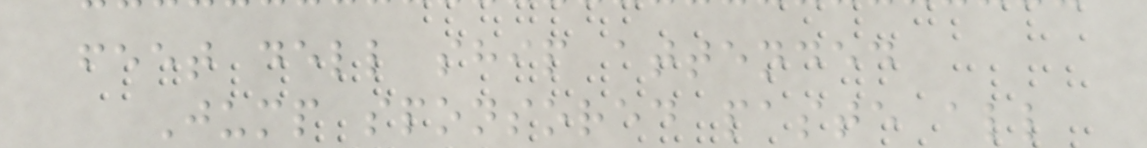feet dell ship attended
Jump sponsored paste all
